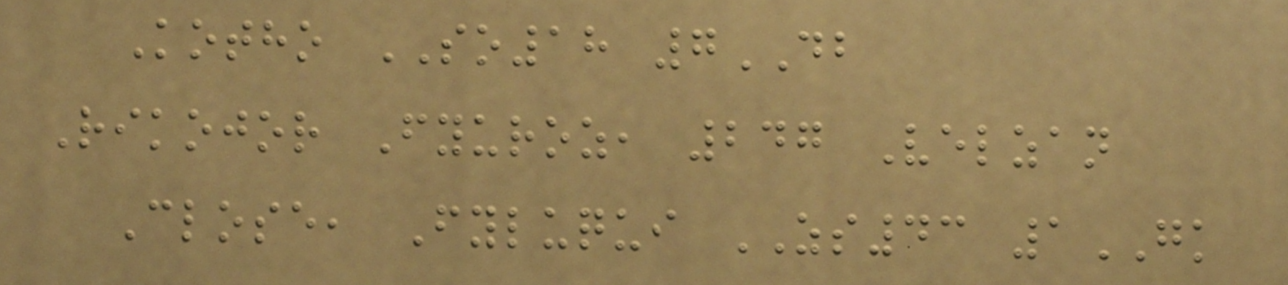Kotho SO18 7DB
Rikojor Fyuroz, 247 Velzan
Close, Fyluqui ZS43 1GK
